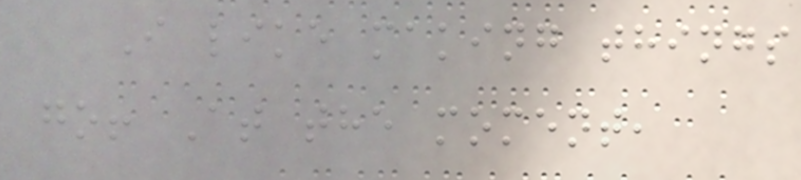I like making things
go! At the moment,
